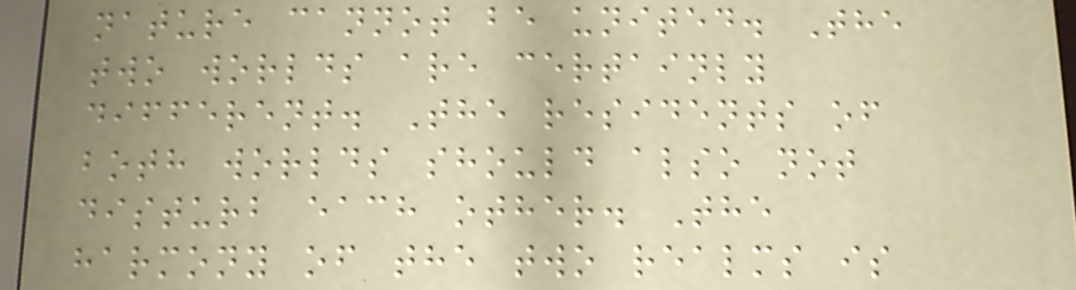nature cannot be united. The
two worlds are certainly
different. The residents of
both worlds should also not
disturb each other. The
harmony of the two realms is
